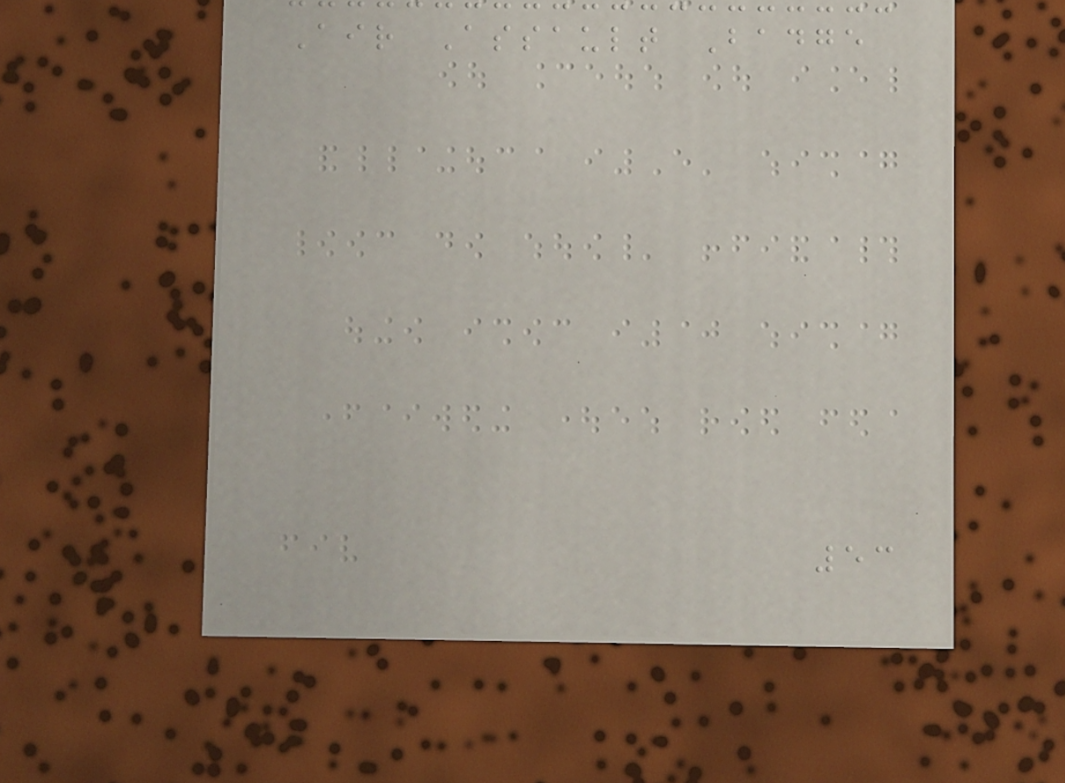Air Assault Badge
53
